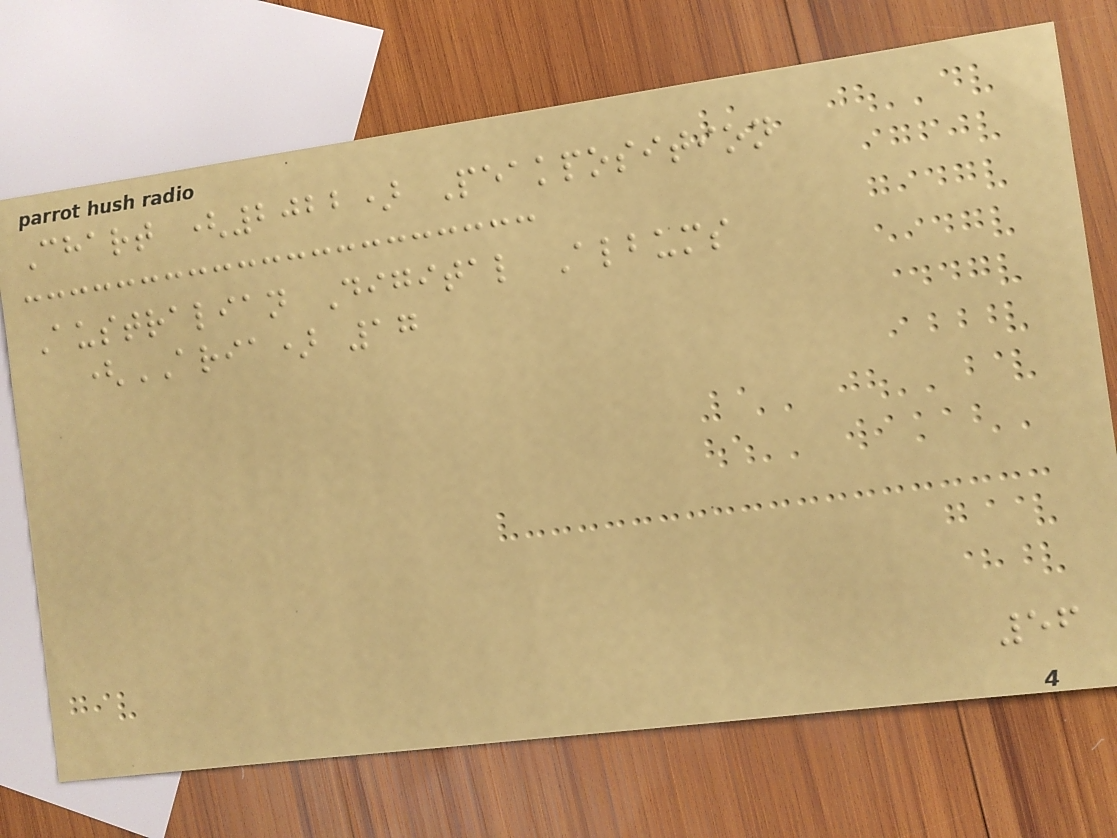Chart (2022) Peakposition
Australian Digital Albums
(ARIA) 17
56
